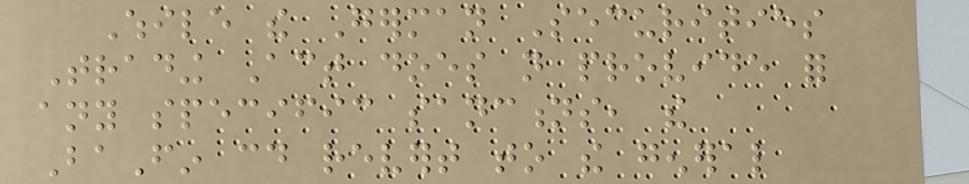While the German Securities
Trading Act does not provide for
any specific sanctions, the
BaFin could revert to the general
